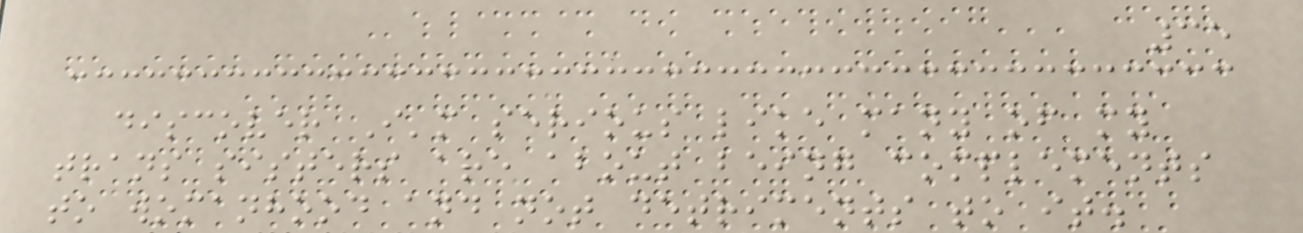35
discover I'm serious like many of my
trans sisters are about being complements
to womanhood and not detriments to it.
